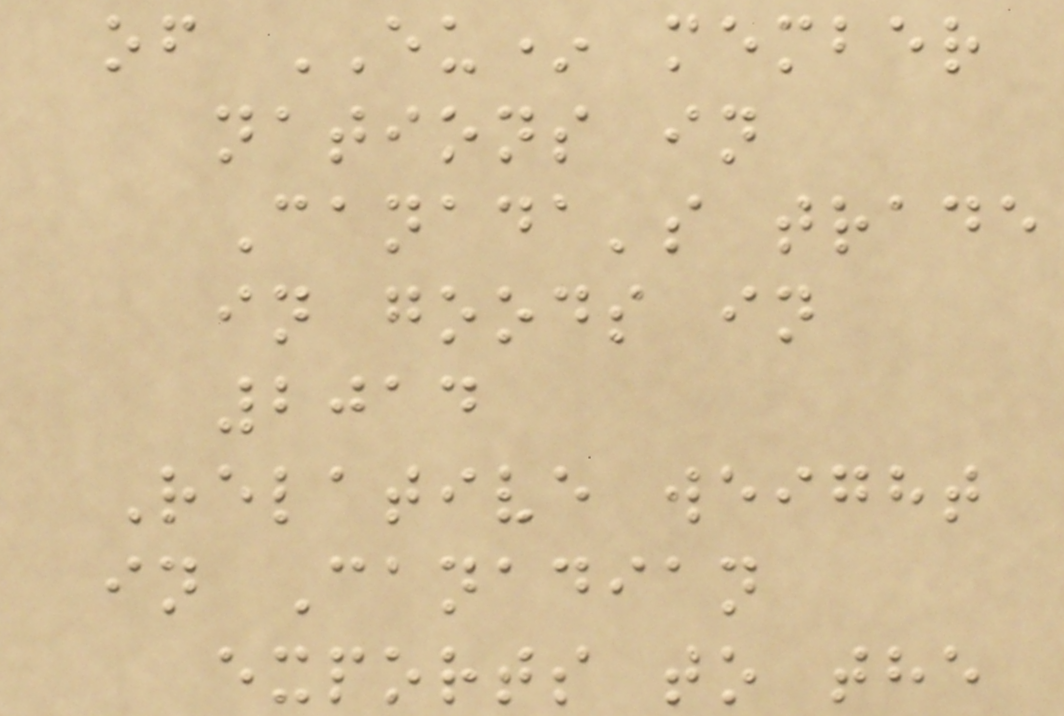of EU* member
nations in
Canada's trade
in goods in
2014
Relative weight
in Canadian
exports to the
